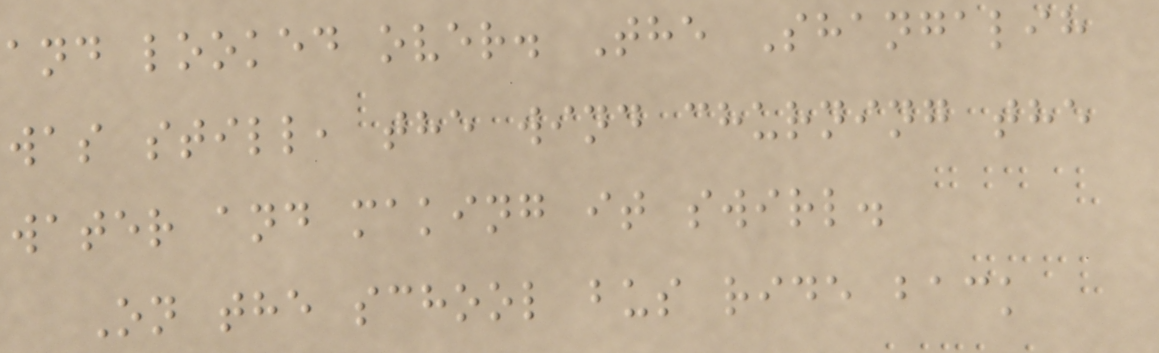and looked over. The Shangalih
was still, the wind churning the
water and making it swirl.
On the school bus ride back
